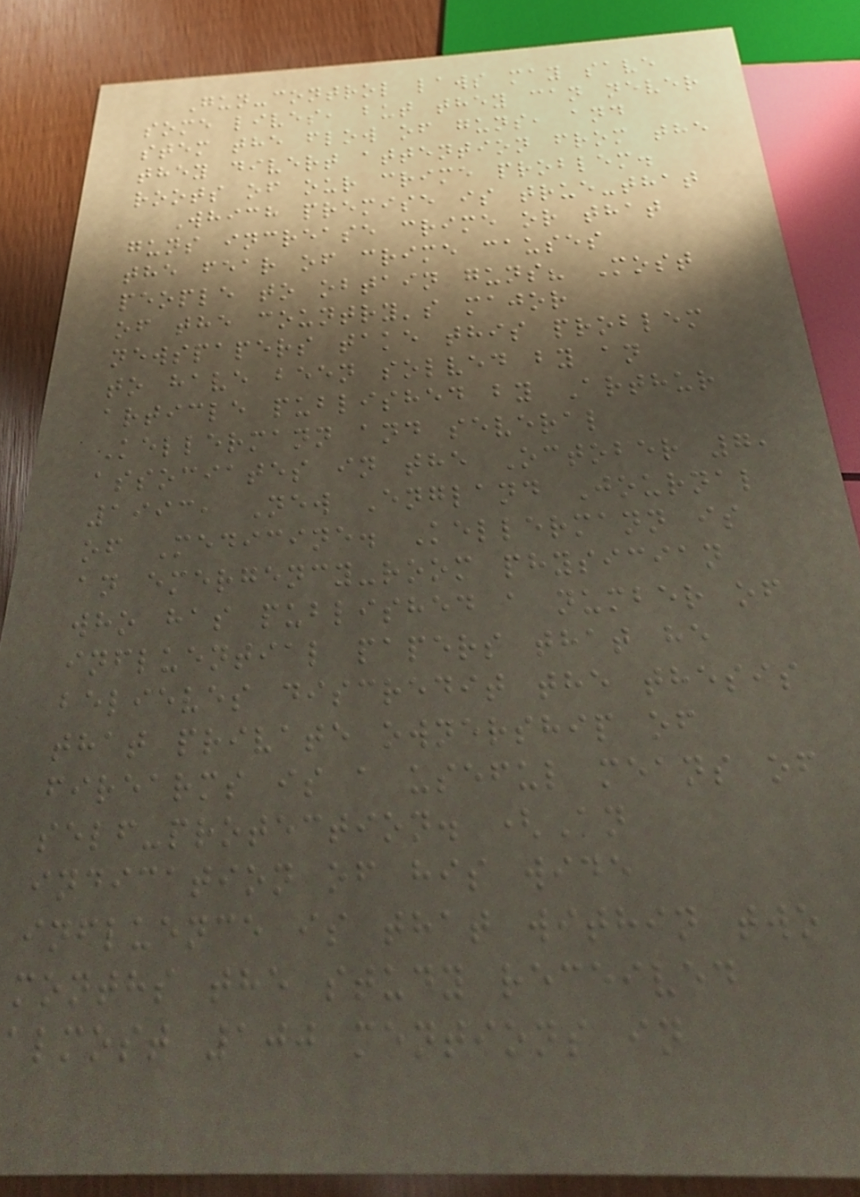Gun-control laws may save
some lives, but they can never
stem the flow of guns, and
they divert attention from the
roots of our crime problem.
Which premise is true-that
guns increase crime or that
the fear of crime causes
people to obtain guns? Most
of the country's major
newspapers take this problem
to have been solved by an
article published by Arthur
Kellermann and several
associates in the October 7,
1993, New England Journal
of Medicine. Kellermann is
an emergency-room physician
who has published a number of
influential papers that he
believes discredit the thesis
that private ownership of
firearms is a useful means of
self-protection. (An
indication of his wide
influence is that within two
months the study received
almost 100 mentions in
